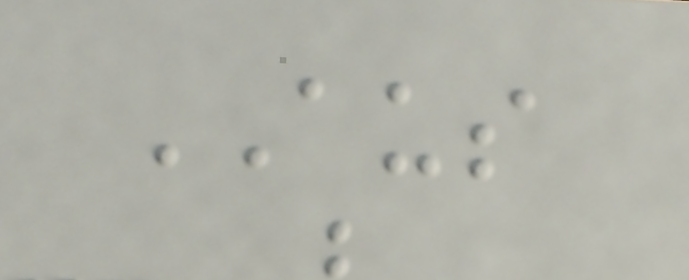AUS
